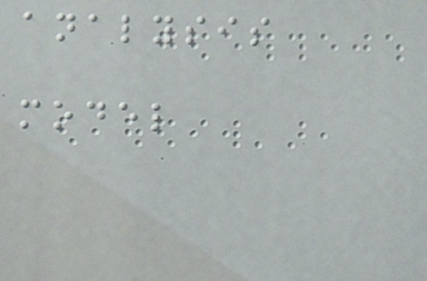analysis
model
